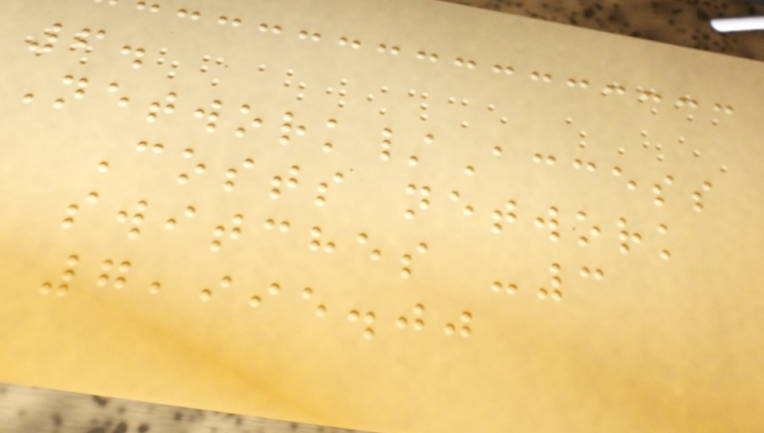6.
Network/Access
Costs network
switches -3
7,995.00
